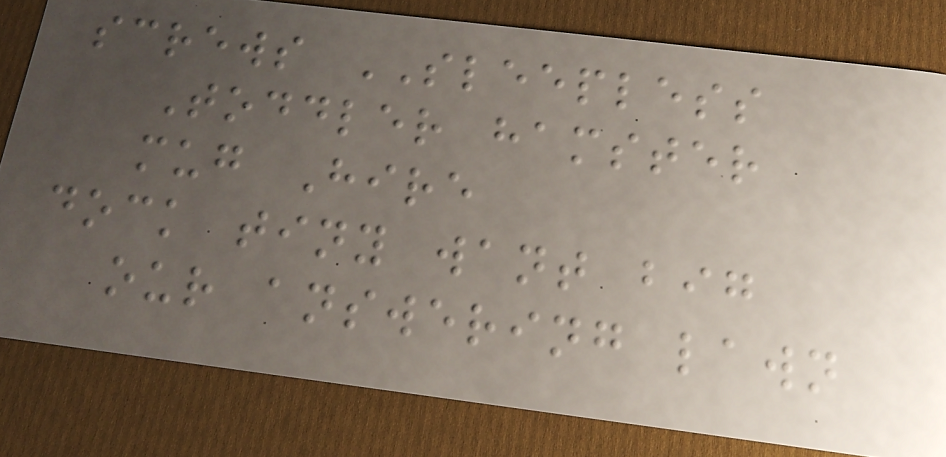screws SLEEPLESS
Toddler hamster
mug Hire
dock tiny want big
our answering lawn
